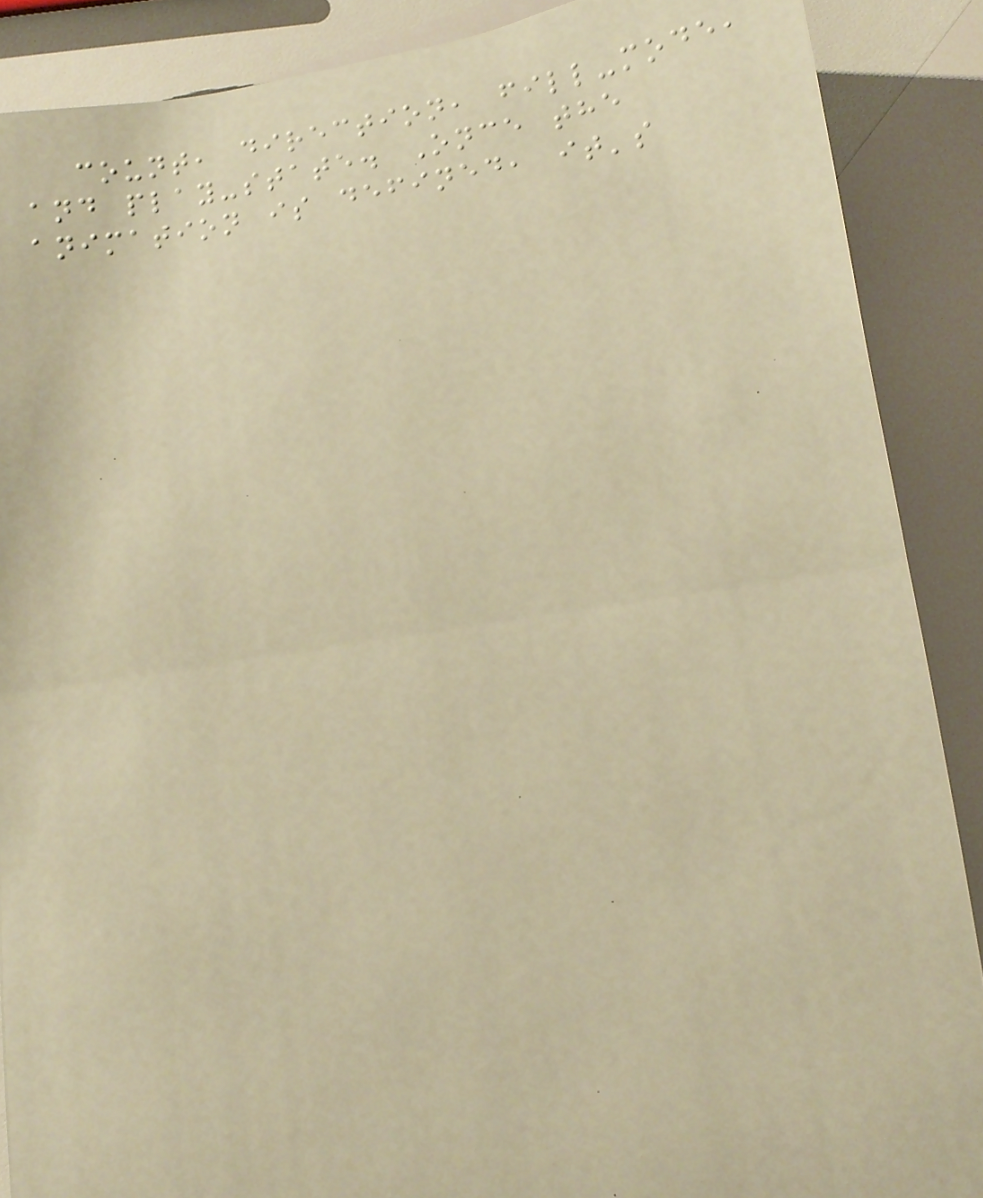count, direction, fill-mode,
and play-state. Once the
animation is defined, it's
